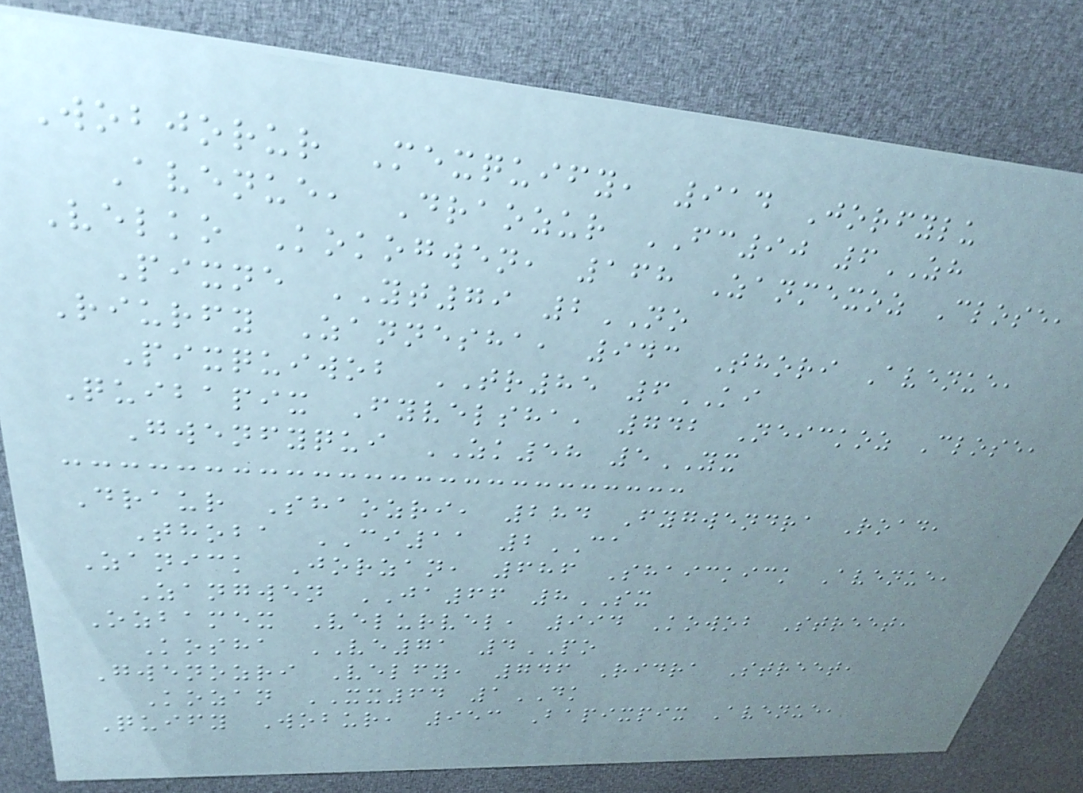Wobjorur Mexquify, 914 Jorfylu
Avenue, Draozur FC90 6ZH
Velko Kokogwen, 168 Zanmexoz Close,
Pixne YT79 2NO
Riurfy Zannesha, 943 Thori Avenue,
Pixquiwob TR85 6KI
Quibapix Fyvelsha, 742 Neickoz Close,
Gwenfyqui ZK58 5YX
Draur Shaozri, 284 Fygwendra Road,
Thoba CI11 2CA
Zanick Jorzan, 686 Shaickick Avenue,
Zangwen JA66 8SX
Ozbamex Velurvel, 994 Kowob Street,
Kosha VE71 4PO
Gwenozri Velfy, 746 Ridra Street,
Kozan XX64 1DK
Quify Wobur, 953 Bapixpix Avenue,
